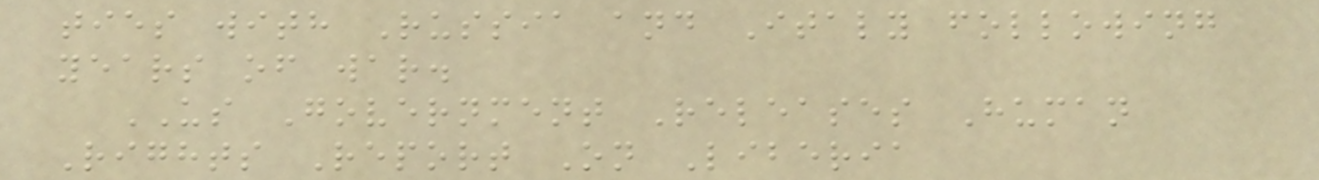ties with Russia and Italy following
years of war.
US Government Releases Human
Rights Report On Liberia
